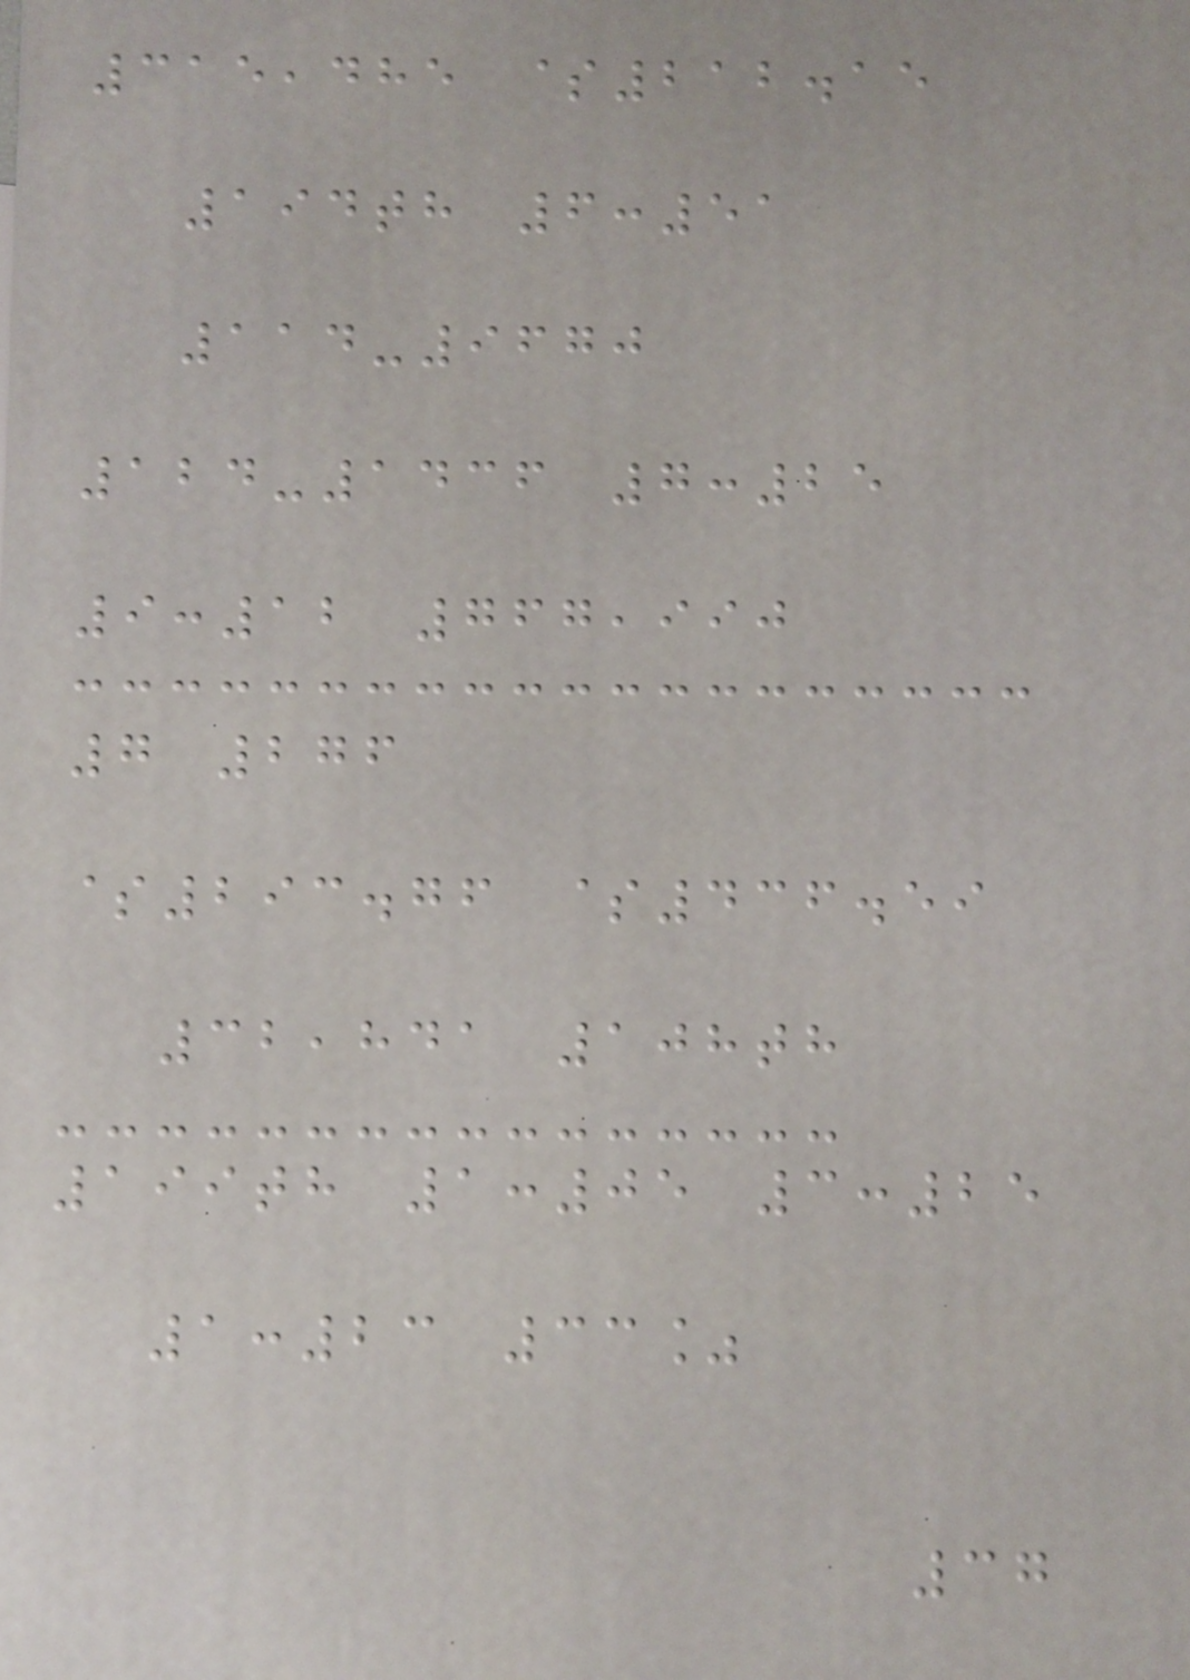315,485 $212.15
194th 6:51
114-9670
124-1436 7:25
9:12 767,990
7 276
$293.76 $436.59
32,841 108th
199th 1:05 3:25
1:23 33%
37
